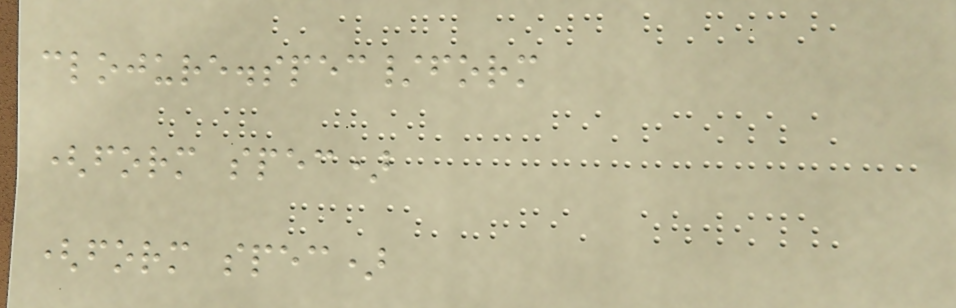clojure.spec/form
(form spec)
(form spec)
